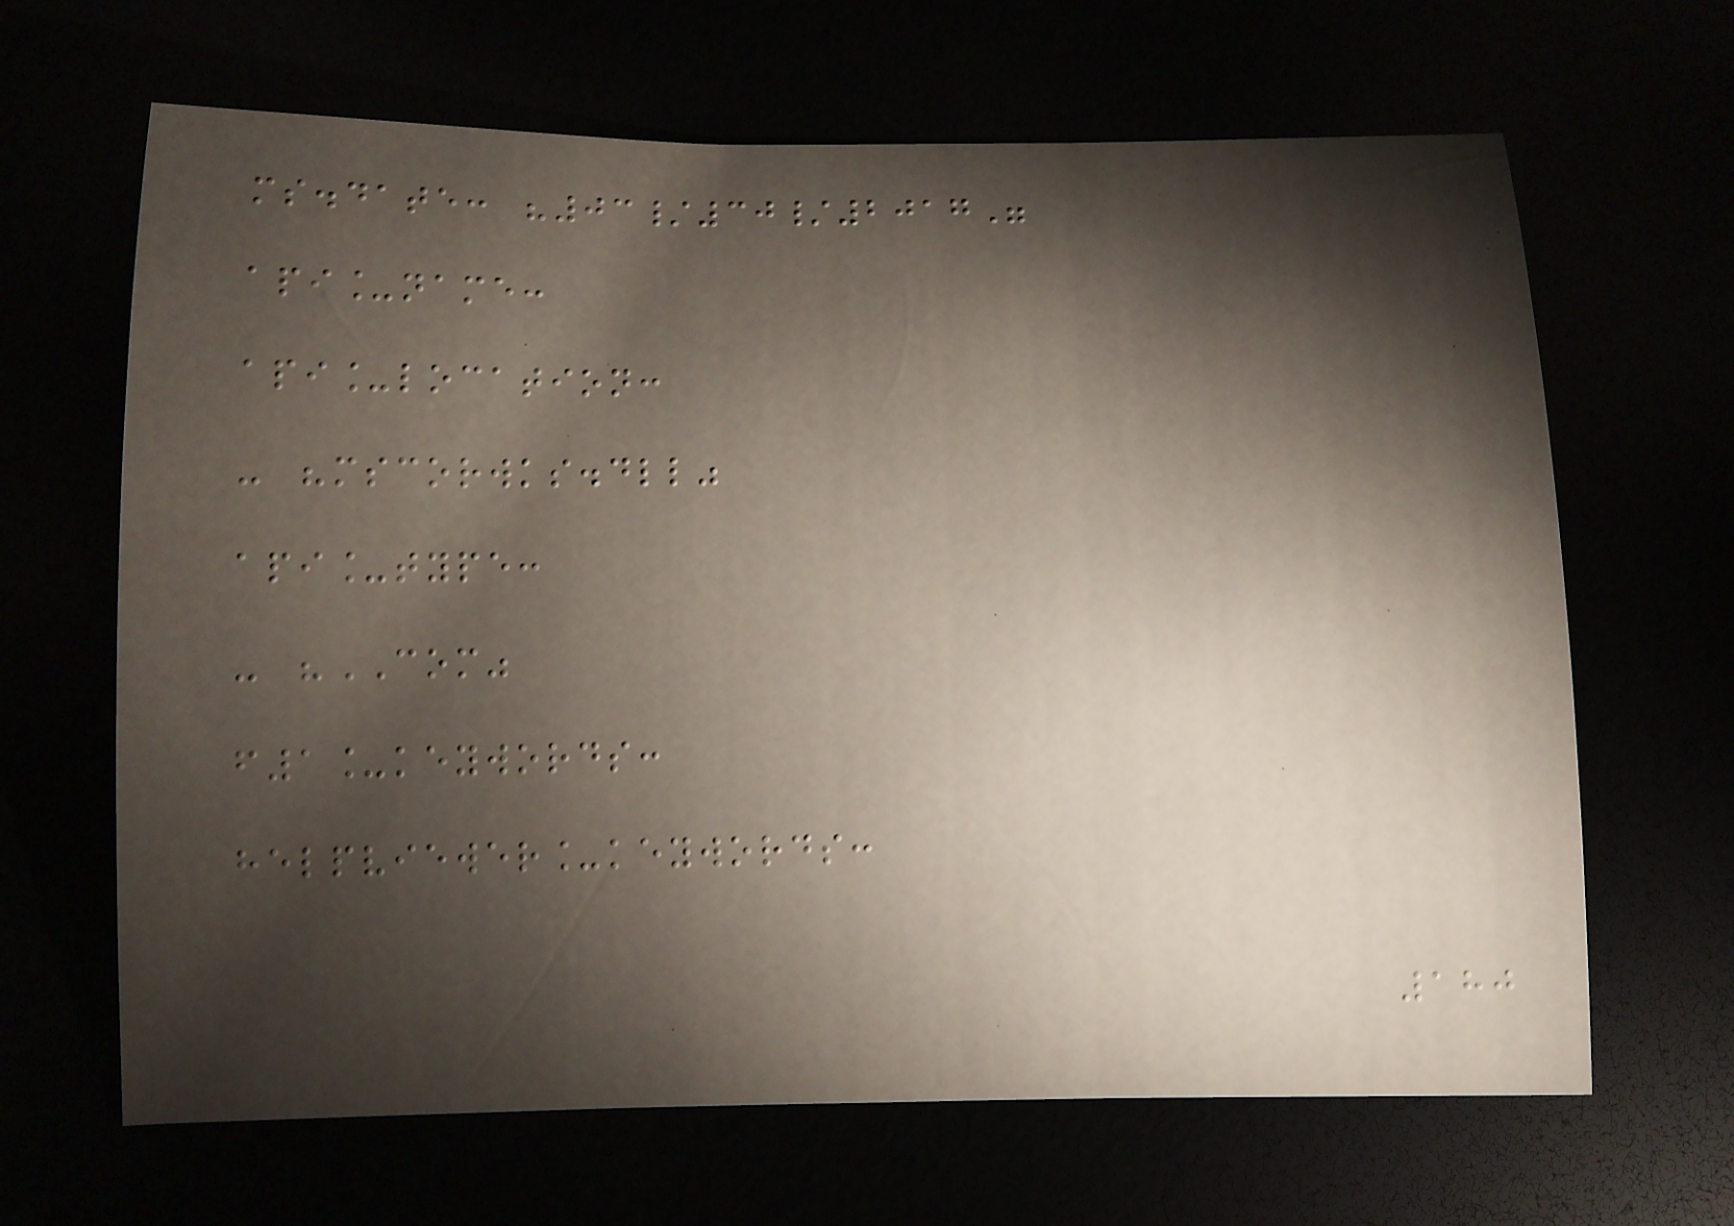ms.date: "03/30/2017"
api_name:
api_location:
- "mscorwks.dll"
api_type:
- "COM"
f1_keywords:
helpviewer_keywords:
180
